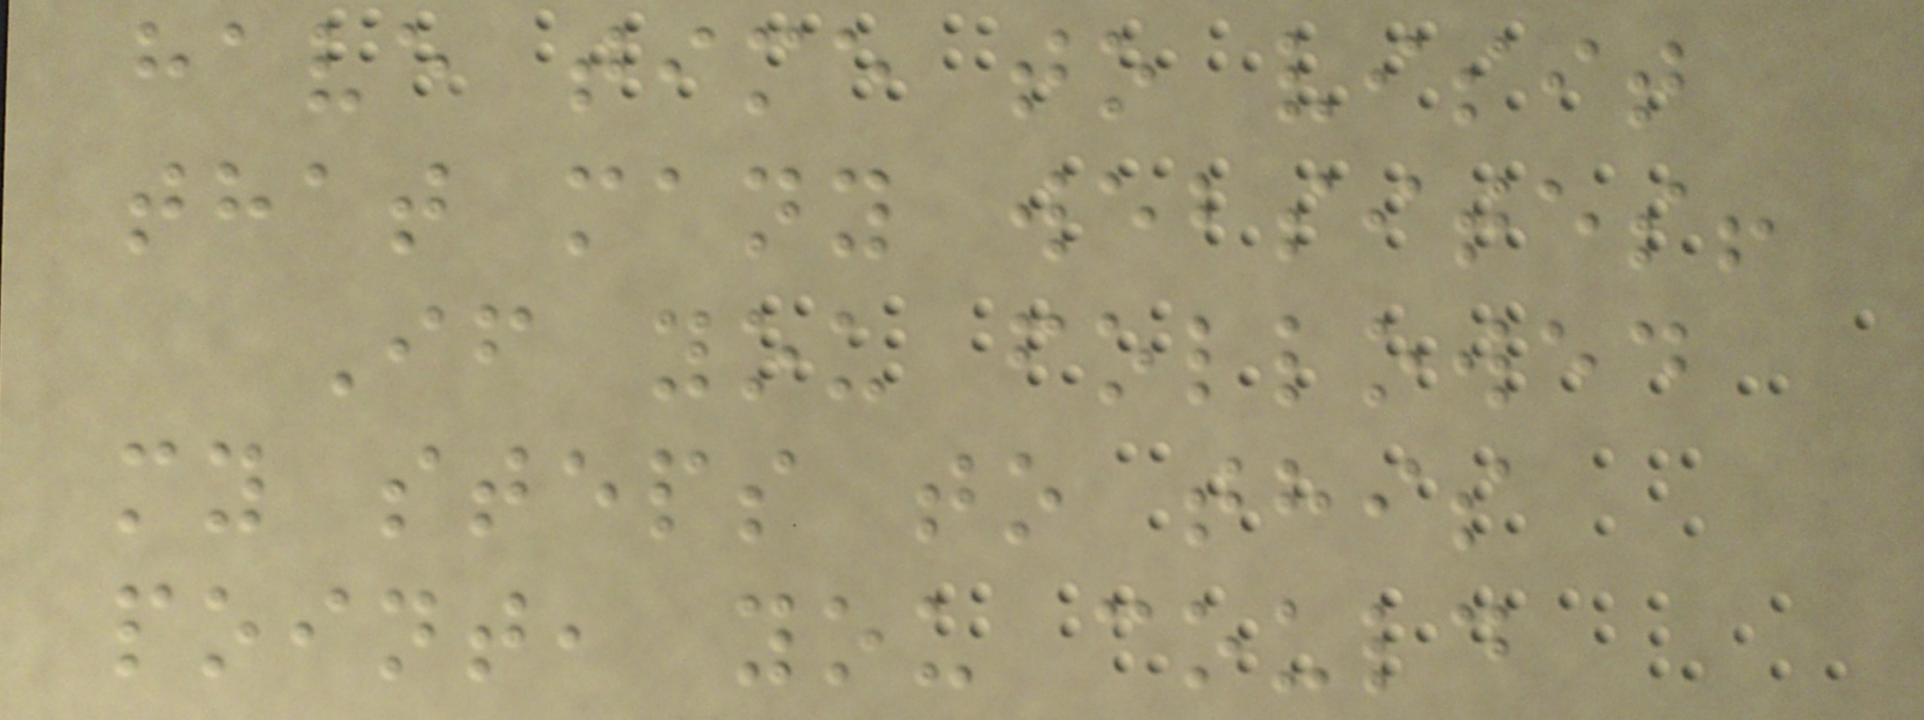have time to visit
that many websites!
If you followed
my steps to this
point, you could
